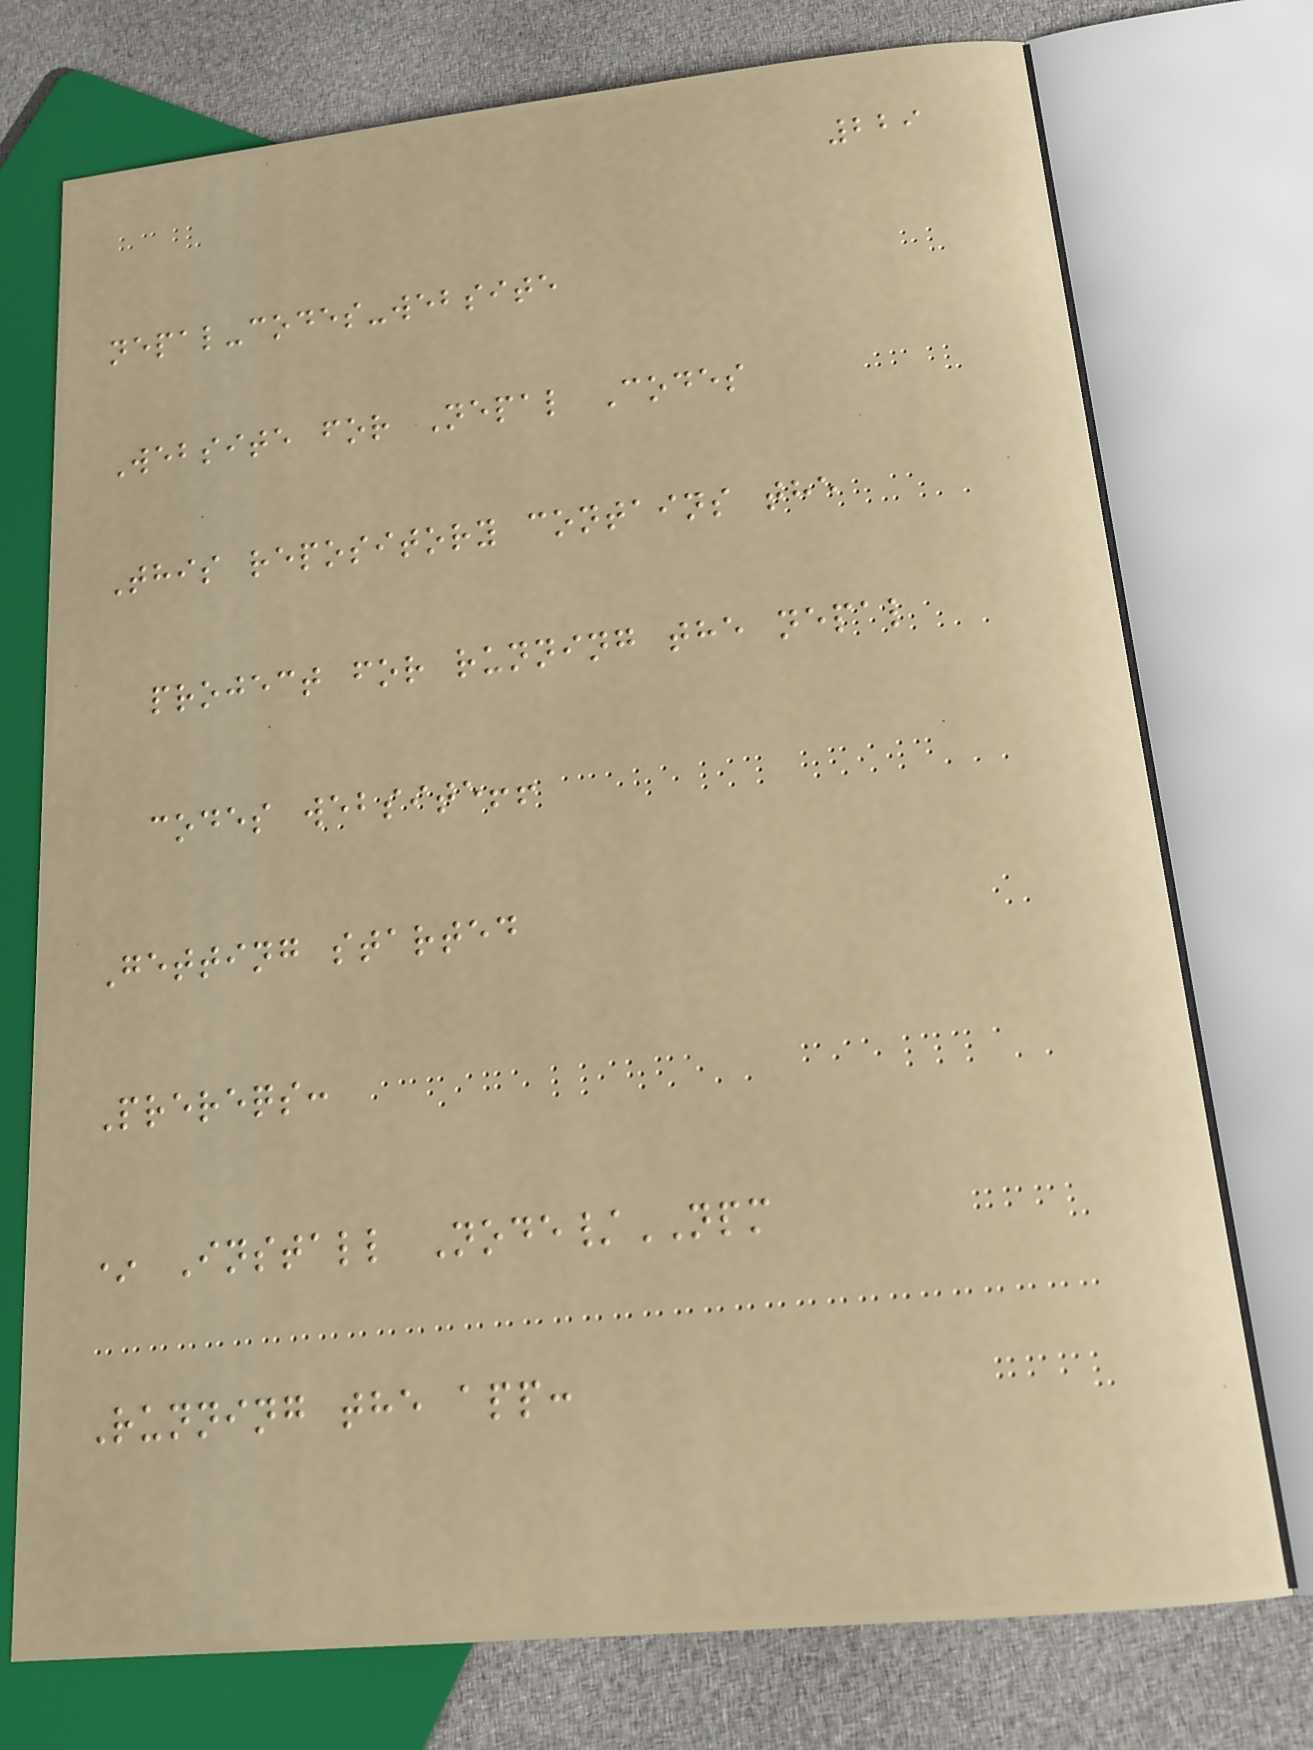229
nepal-codes-website
Website for Nepal Codes
This repository contains the
project for running the nepal
codes website!!
Getting started
Prereqs:
* Install Node/NPM
Running the app:
